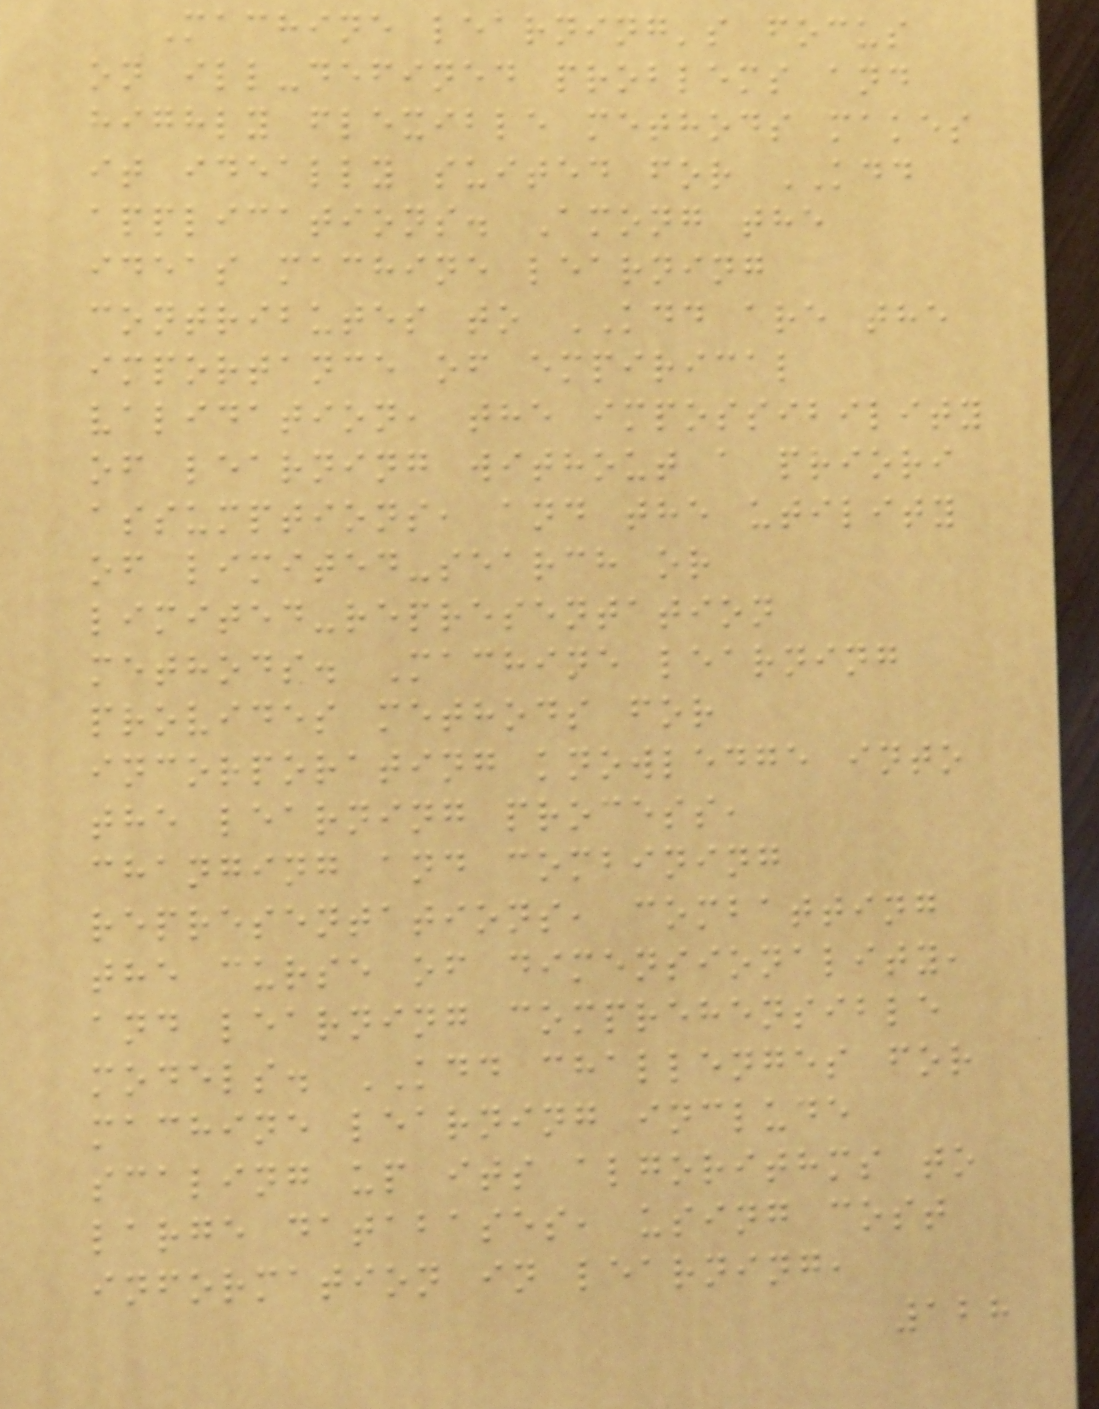Machine learning's focus
on ill-defined problems and
highly flexible methods makes
it ideally suited for KDD
applications. Among the
ideas machine learning
contributes to KDD are the
importance of empirical
validation, the impossibility
of learning without a priori
assumptions, and the utility
of limited-search or
limited-representation
methods. Machine learning
provides methods for
incorporating knowledge into
the learning process,
changing and combining
representations, combatting
the curse of dimensionality,
and learning comprehensible
models. KDD challenges for
machine learning include
scaling up its algorithms to
large databases, using cost
information in learning,
128
